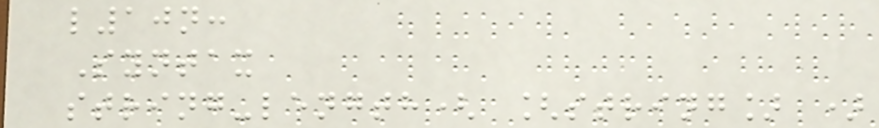l10n:
Syntax
string-length( [string] )
